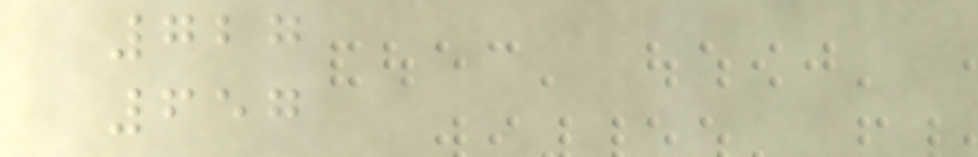727
657
